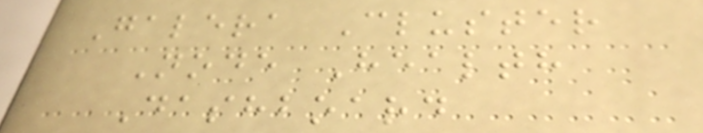Galera Cluster
Node Health
Dashboard
